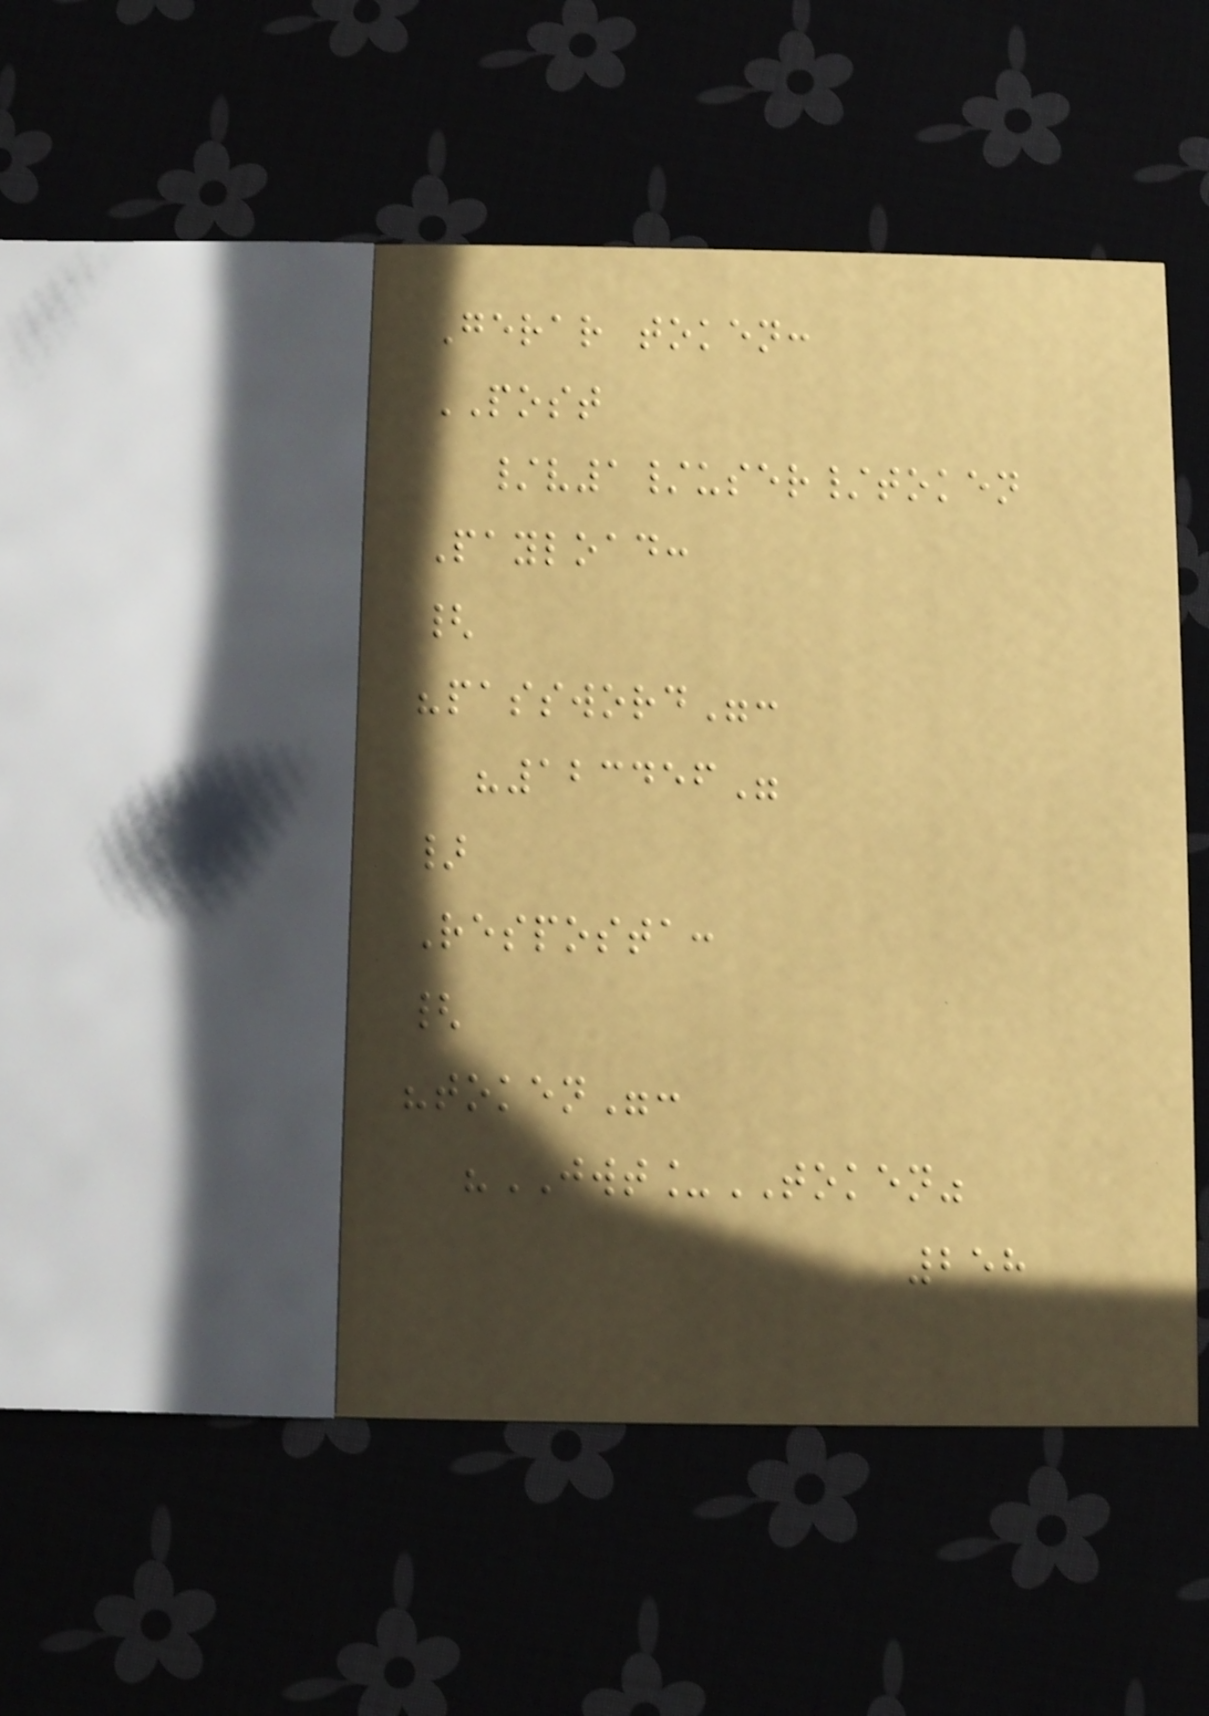Gerar token:
POST
/v1/user/token
Payload:
{
"password":
"123456"
}
Resposta:
{
"token":
"JWT_TOKEN"
258
